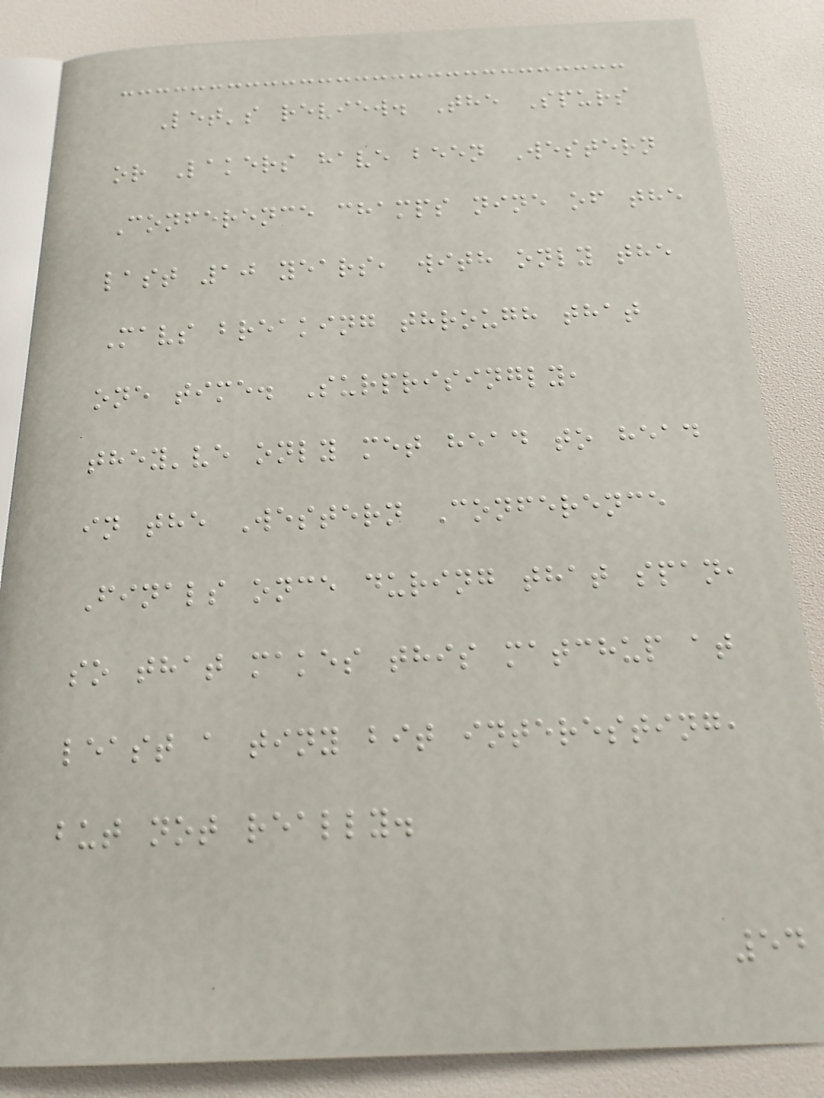Let's review. The Spurs
or Lakers have been Western
Conference champs nine of the
last 10 years, with only the
Mavs breaking through that
one time. Surprisingly,
they've only met head to head
in the Western Conference
Finals once during that span,
so that makes this matchup at
least a tiny bit interesting,
but not really.
54
